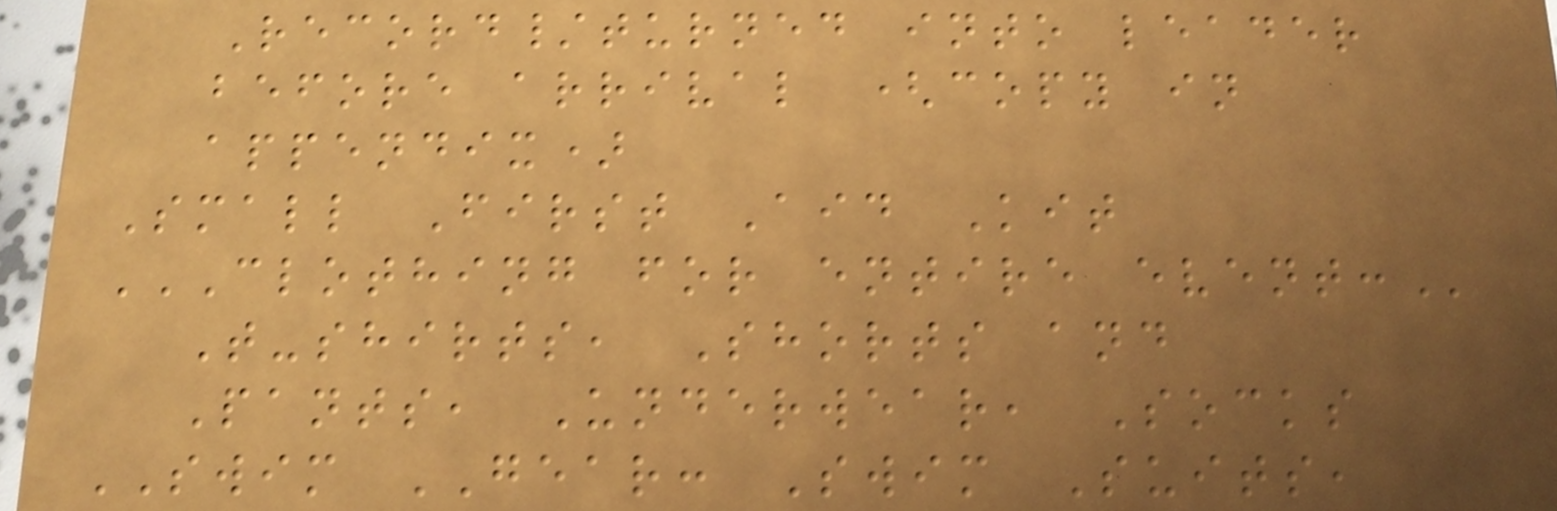Record/turned into leader
before arrival (copy in
appendix)
Small First Aid Kit
CLOTHING FOR ENTIRE EVENT:
T-shirts, Shorts and
Pants, Underwear, Socks
SWIM GEAR: Swim Suits,
